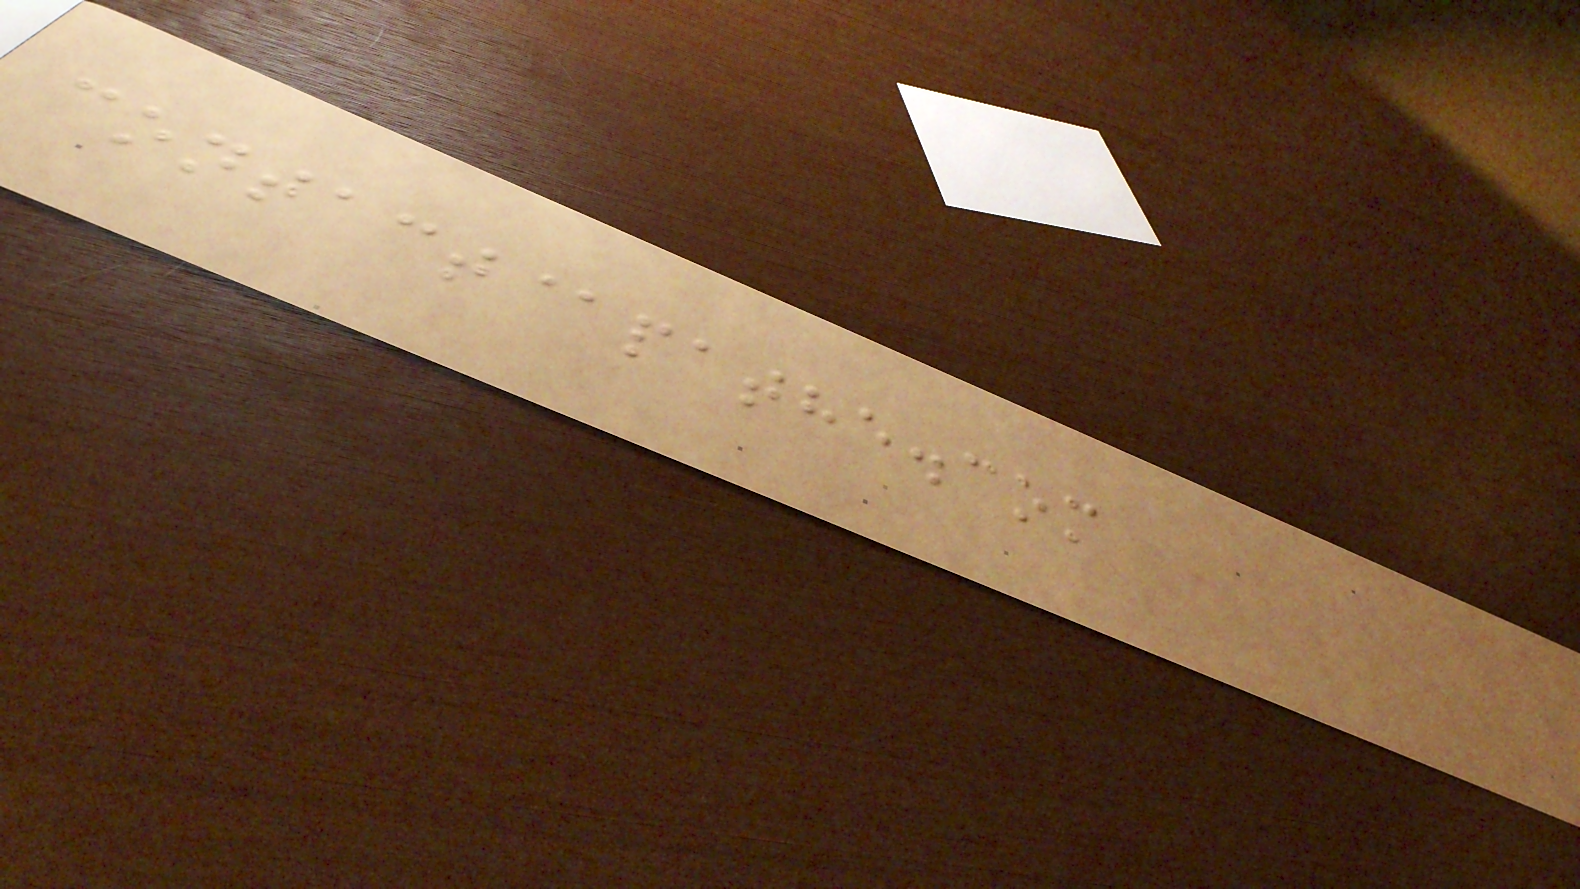contact@pathe.com
